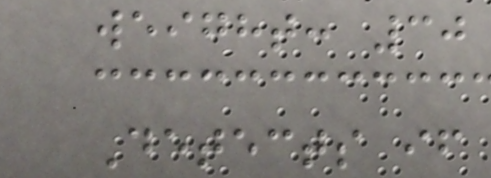weight: 30
Detects if
